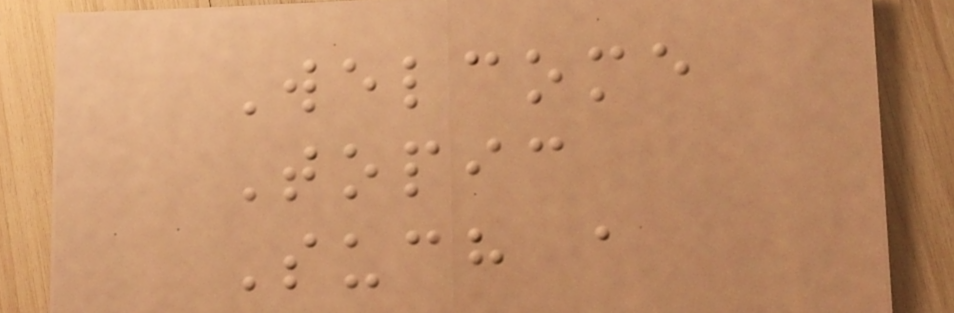Welcome
Topic
Such a
